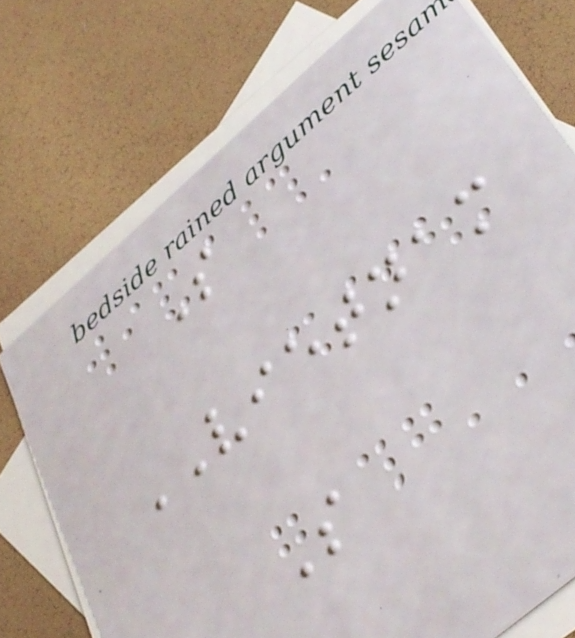S
VIETNAM
S
